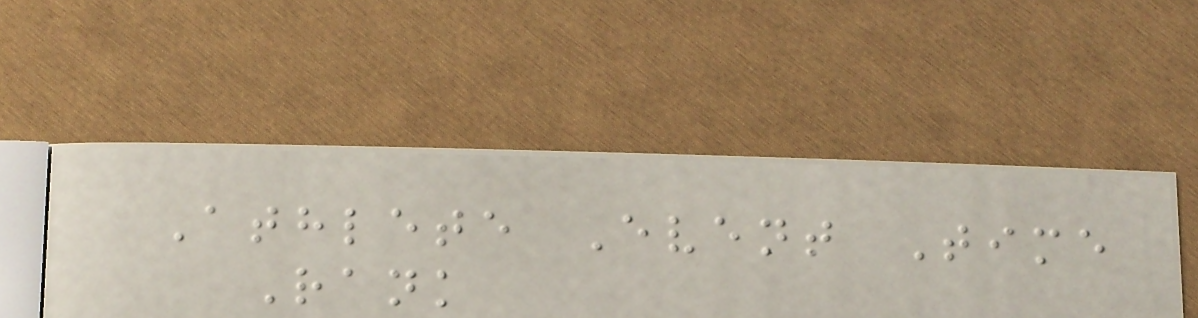Athlete Event Time
Rank
